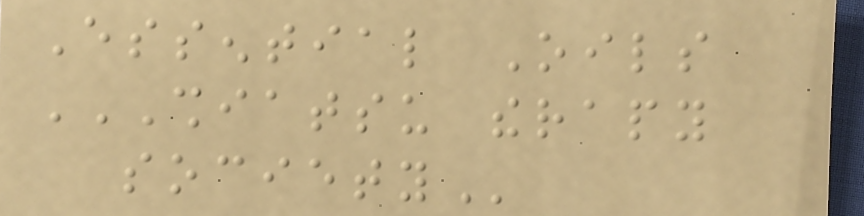Essential Oils
SHIATSU THERAPY
SOCIETY
